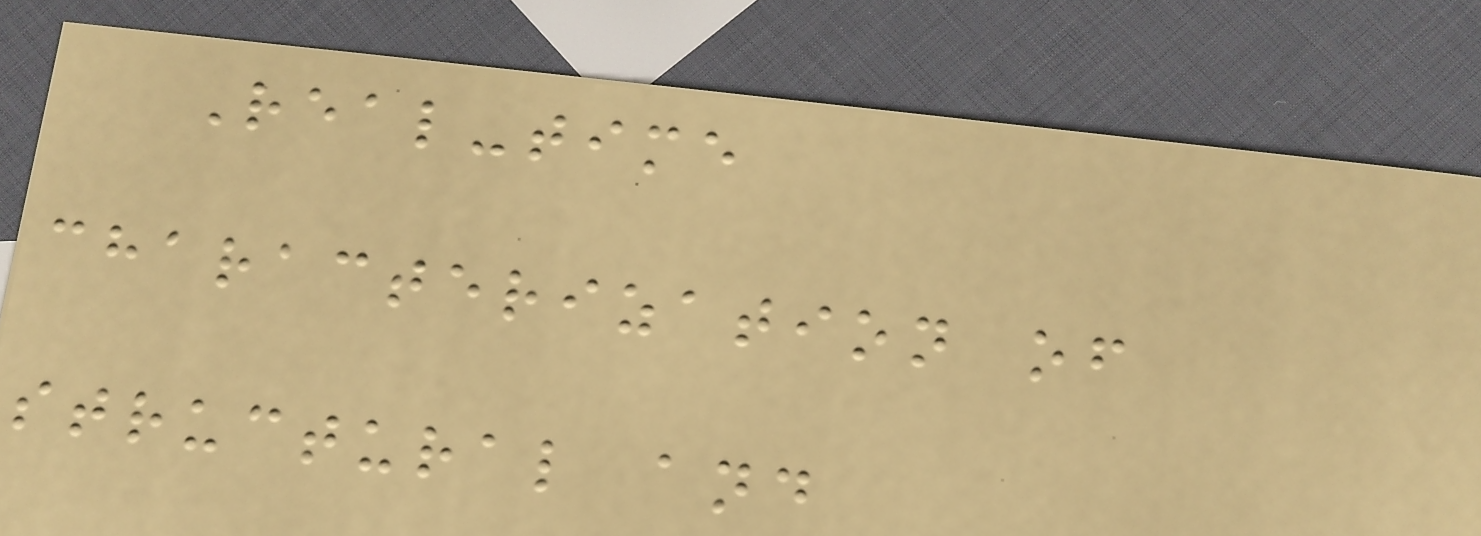Real-time
characterization of
structural and
